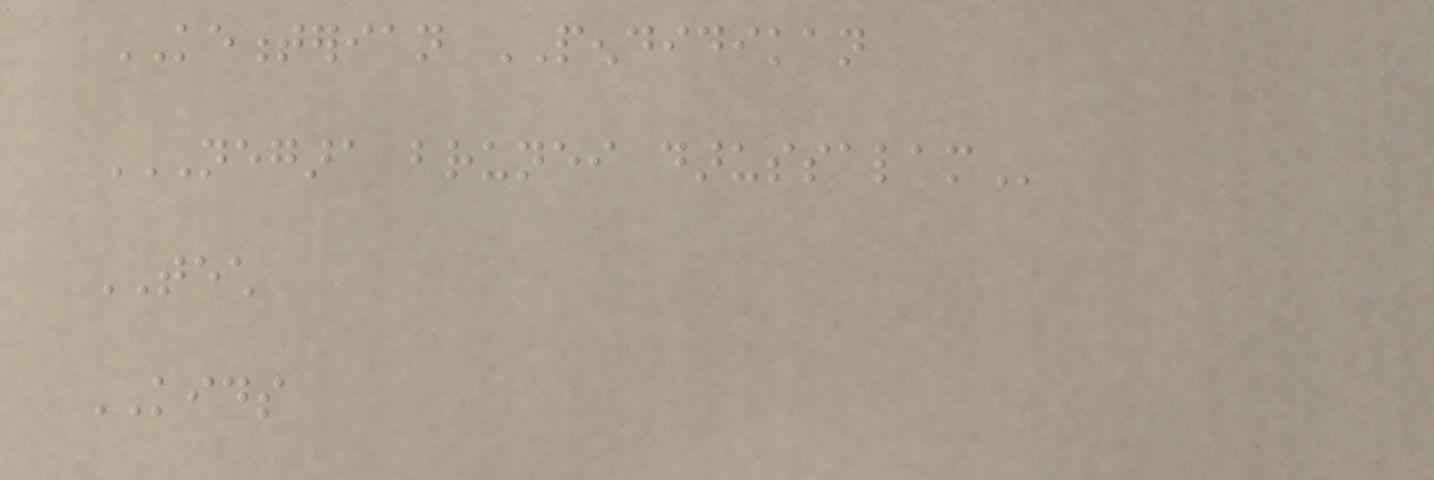KEMENTERIAN PENDIDIKAN
NEGARA BRUNEI DARUSSALAM
TECH
KIDS
